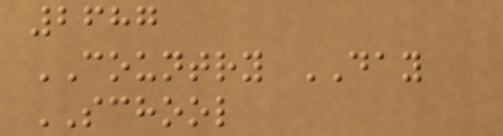2687
COUNTRY DAY
SCHOOL
